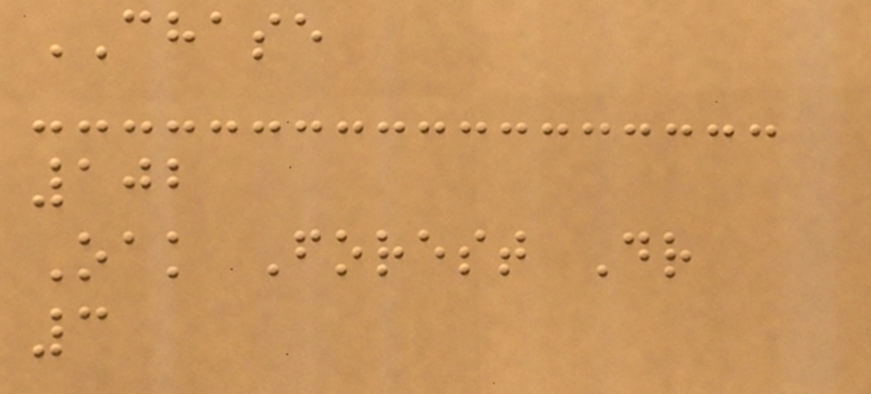CHASE
102
Oak Forest Dr
3
